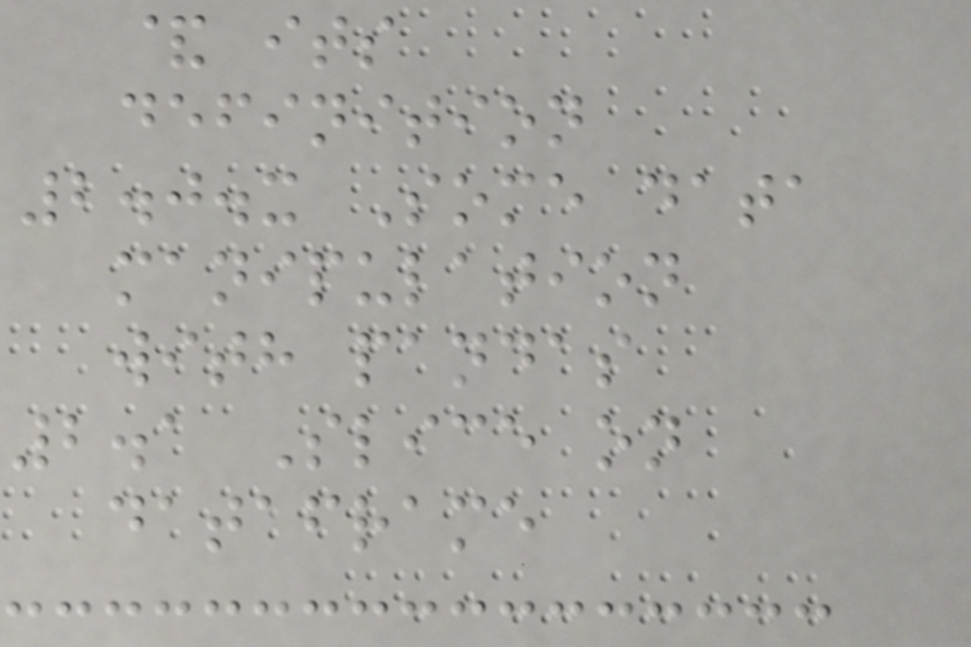& its
definition
2.0.x Some data
manipulation
with pandas
2.1 Slice on
dataframe
